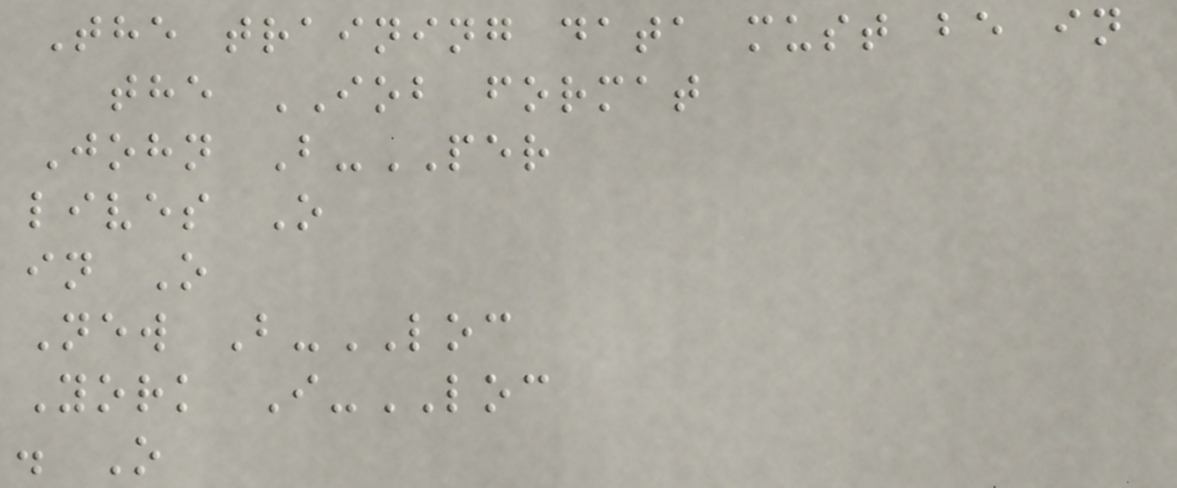The training data must be in
the IOB format
John B-PER
lives O
in O
New B-LOC
York I-LOC
. O
